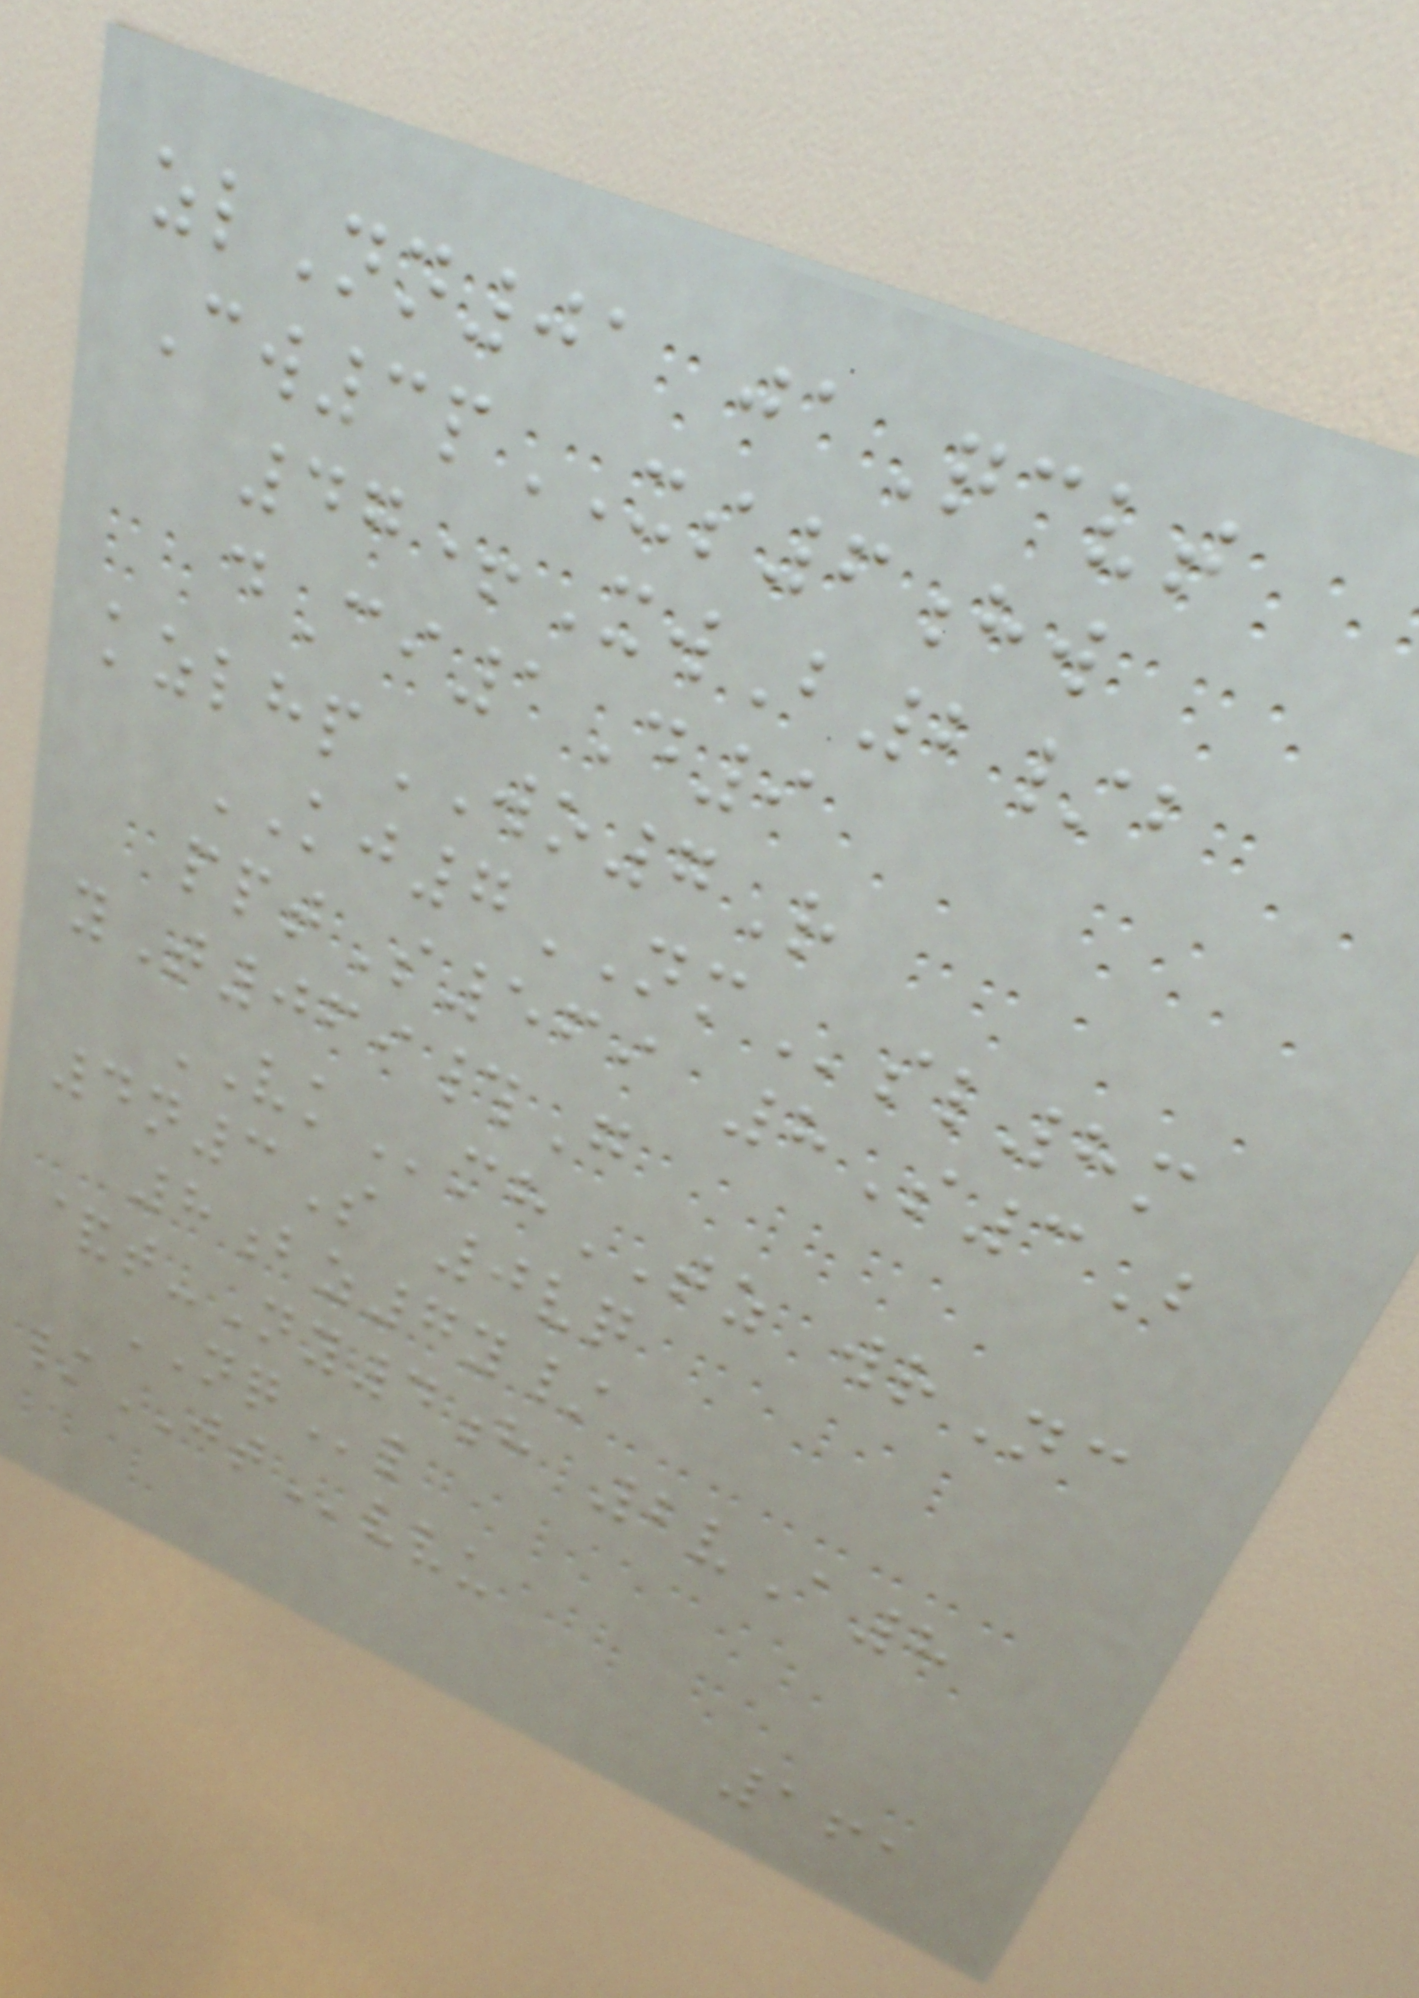zlNn01 jaQcvt
Cw3pXS6hw
47+XwB2/b
dCi1D9
kzlhpWO7R
KJ7NMsl8m
pptS569 8S3B
yT069#G
VKmhTZ wrNc
4n3S 0vq
8bz7y/
&t-Ny4h 2vA8
NQl
/JTvvu
161
